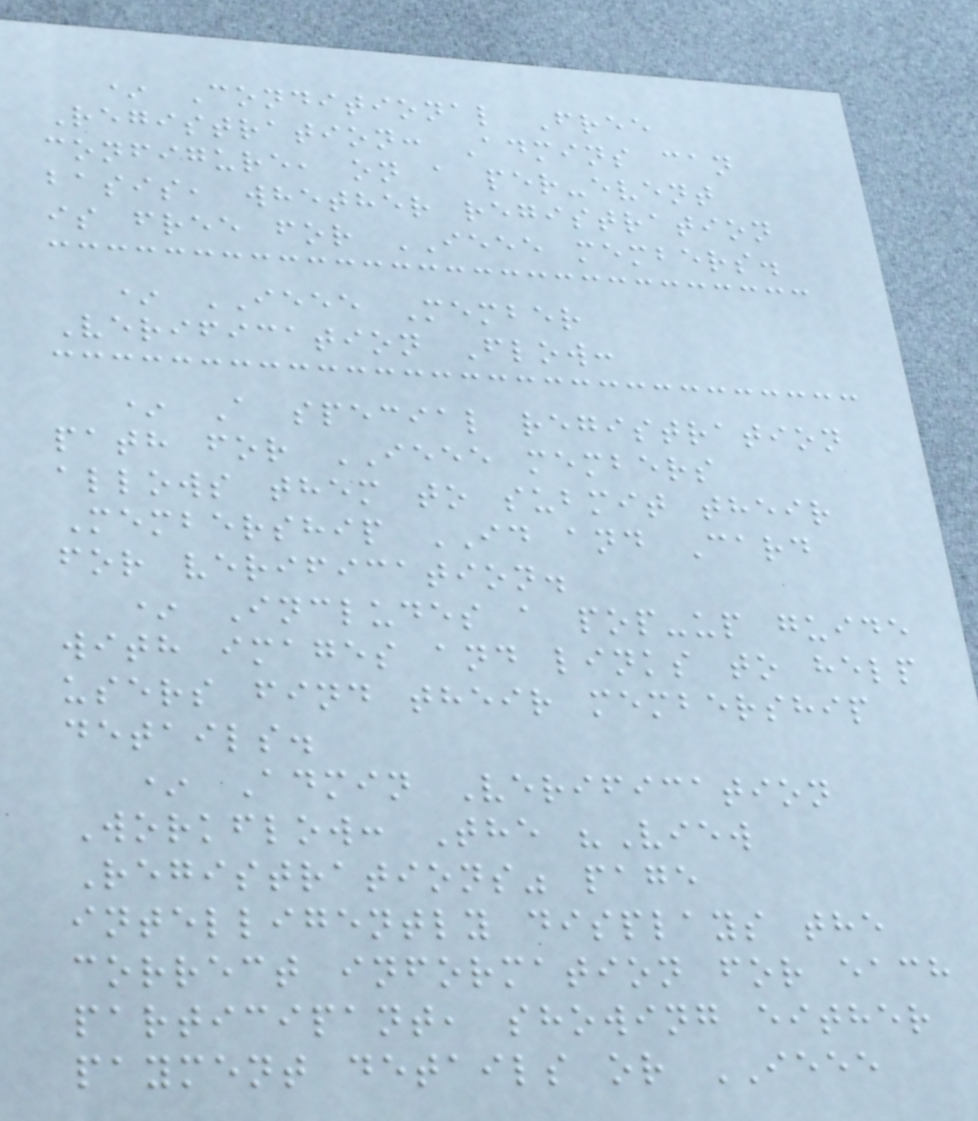* Conditional Free
Registration: Admins can
configure, on a per-event
basis, whether registration
is free for IEEE members.
* IEEE Member
Verification Flow:
* A special registration
path for IEEE members
allows them to submit their
Membership ID and Card
for verification.
* Includes a pop-up guide
with images and links to help
users find their membership
details.
* Admin Verification
Workflow: The "View
Registrations" page
intelligently displays the
correct information for each
participant, showing either
payment details or IEEE
